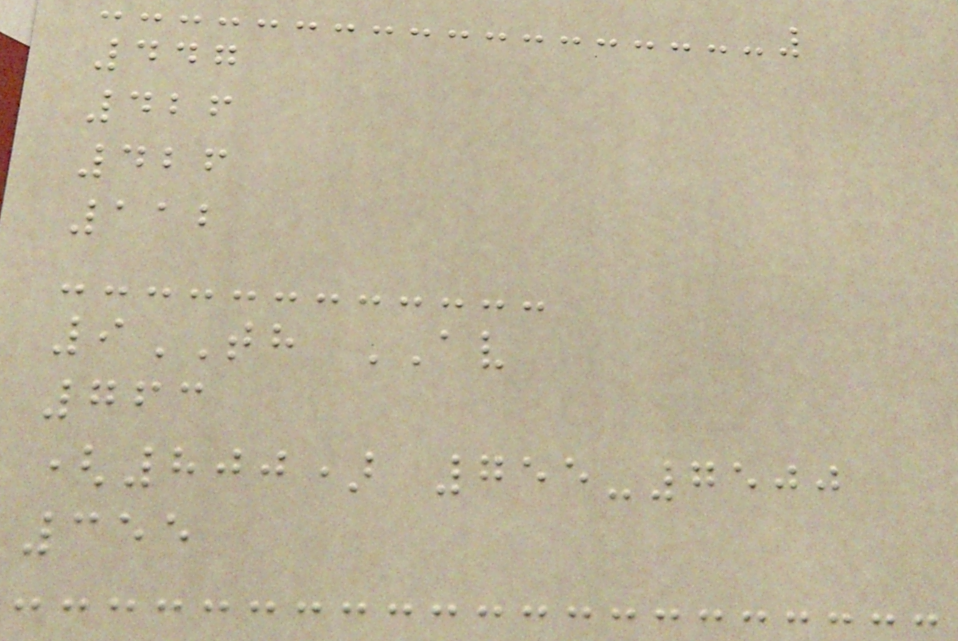447
426
426
112
9TH AV
763
(800) 755-7500
355
